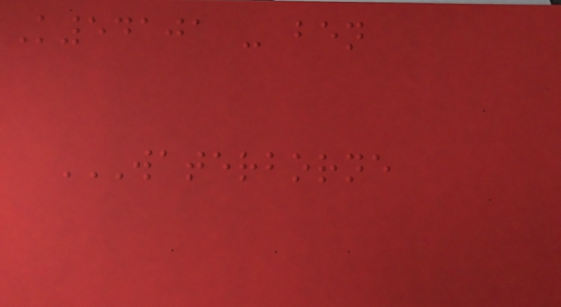K54101 - ben
WATERBORNE
